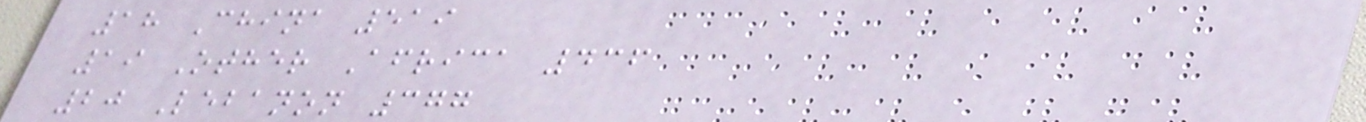18 China 519
19 Other Africa 436
20 Lebanon 377
